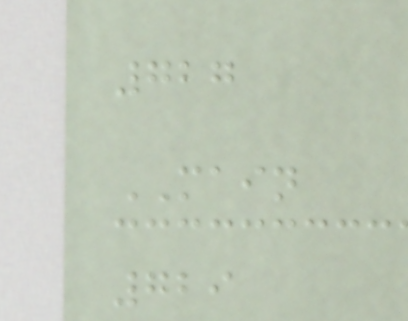727
MAIN
729
